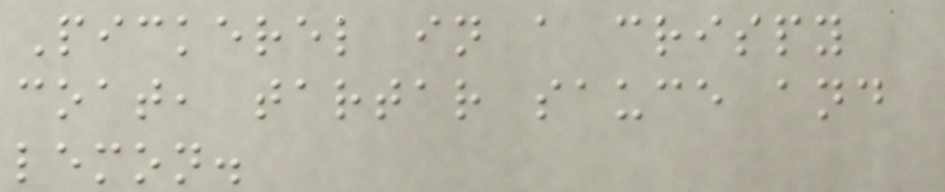Pickerel in a crispy
coat, tartar sauce and
lemon.
